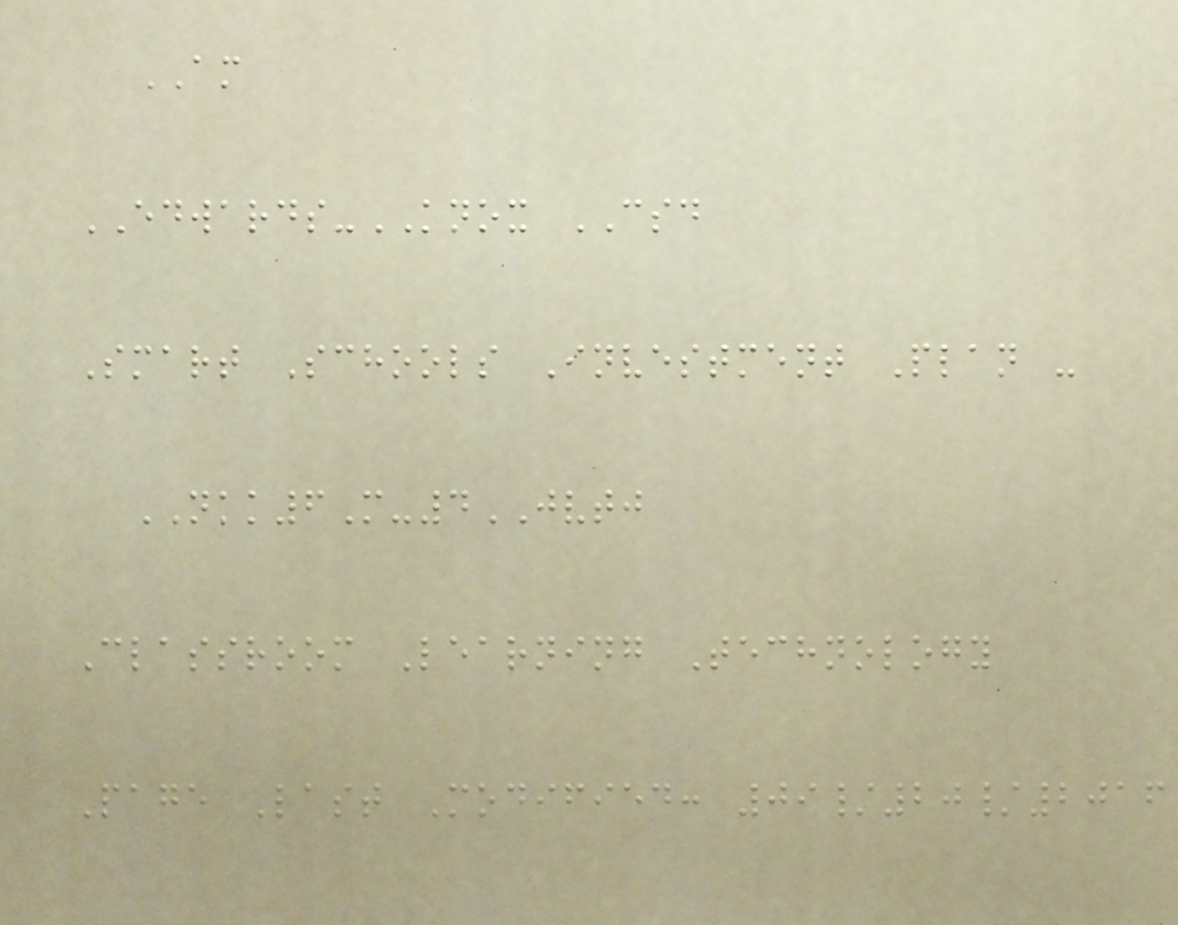AM
EDWARDS-KNOX CSD
Smart Schools Investment Plan -
NKK6M-4JVTJ
Classroom Learning Technology
Page Last Modified: 09/20/2016
